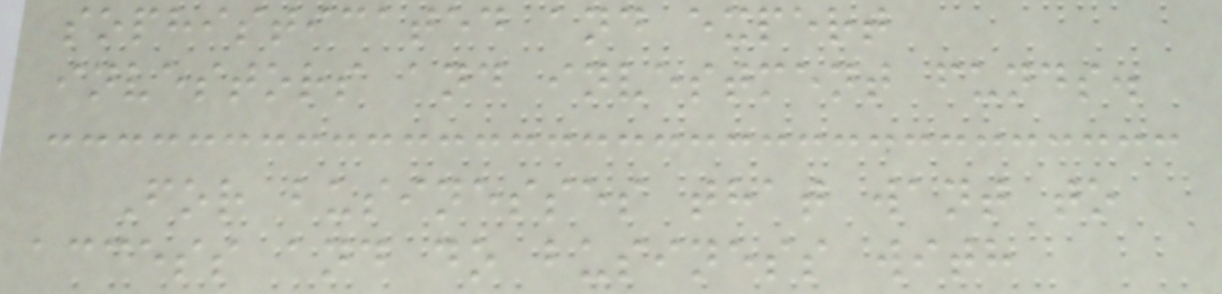sophisticated and expert
investors and investment funds.
For businesses that want to
access and do business with
